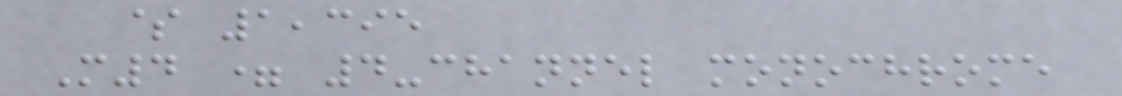$ 1,395
M4 = 4-channel monochrome
